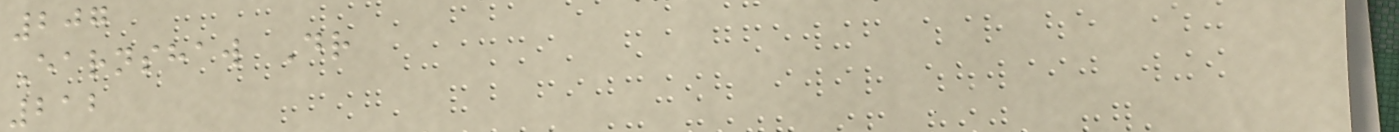207
Earnshaw Dr
212
